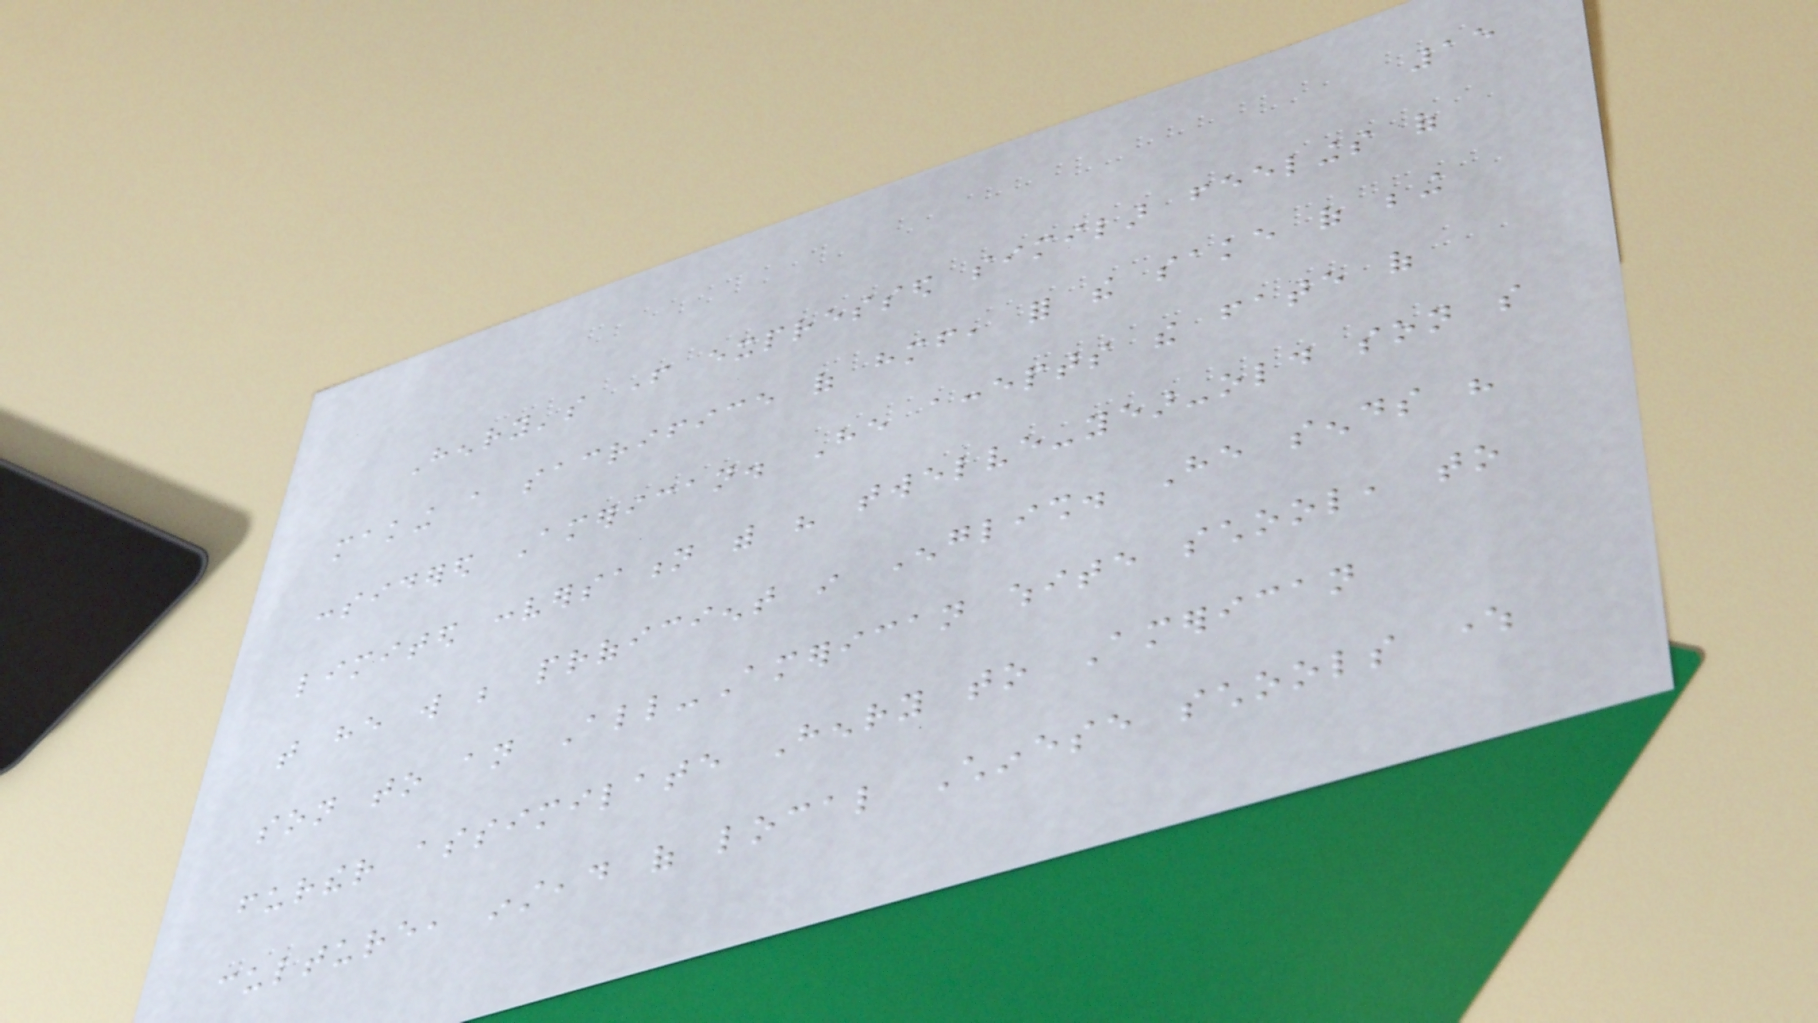15
Henry's father expressed similar feelings of
making a sacrifice of himself, for the sake of being
considered American. He accepts the fate of
limited conversation with his twelve-year-old son so
that he will be proficient in English. He sends his
son to an All-American white school, to
further assimilate Henry to American
culture, instead of local Chinese schools where
